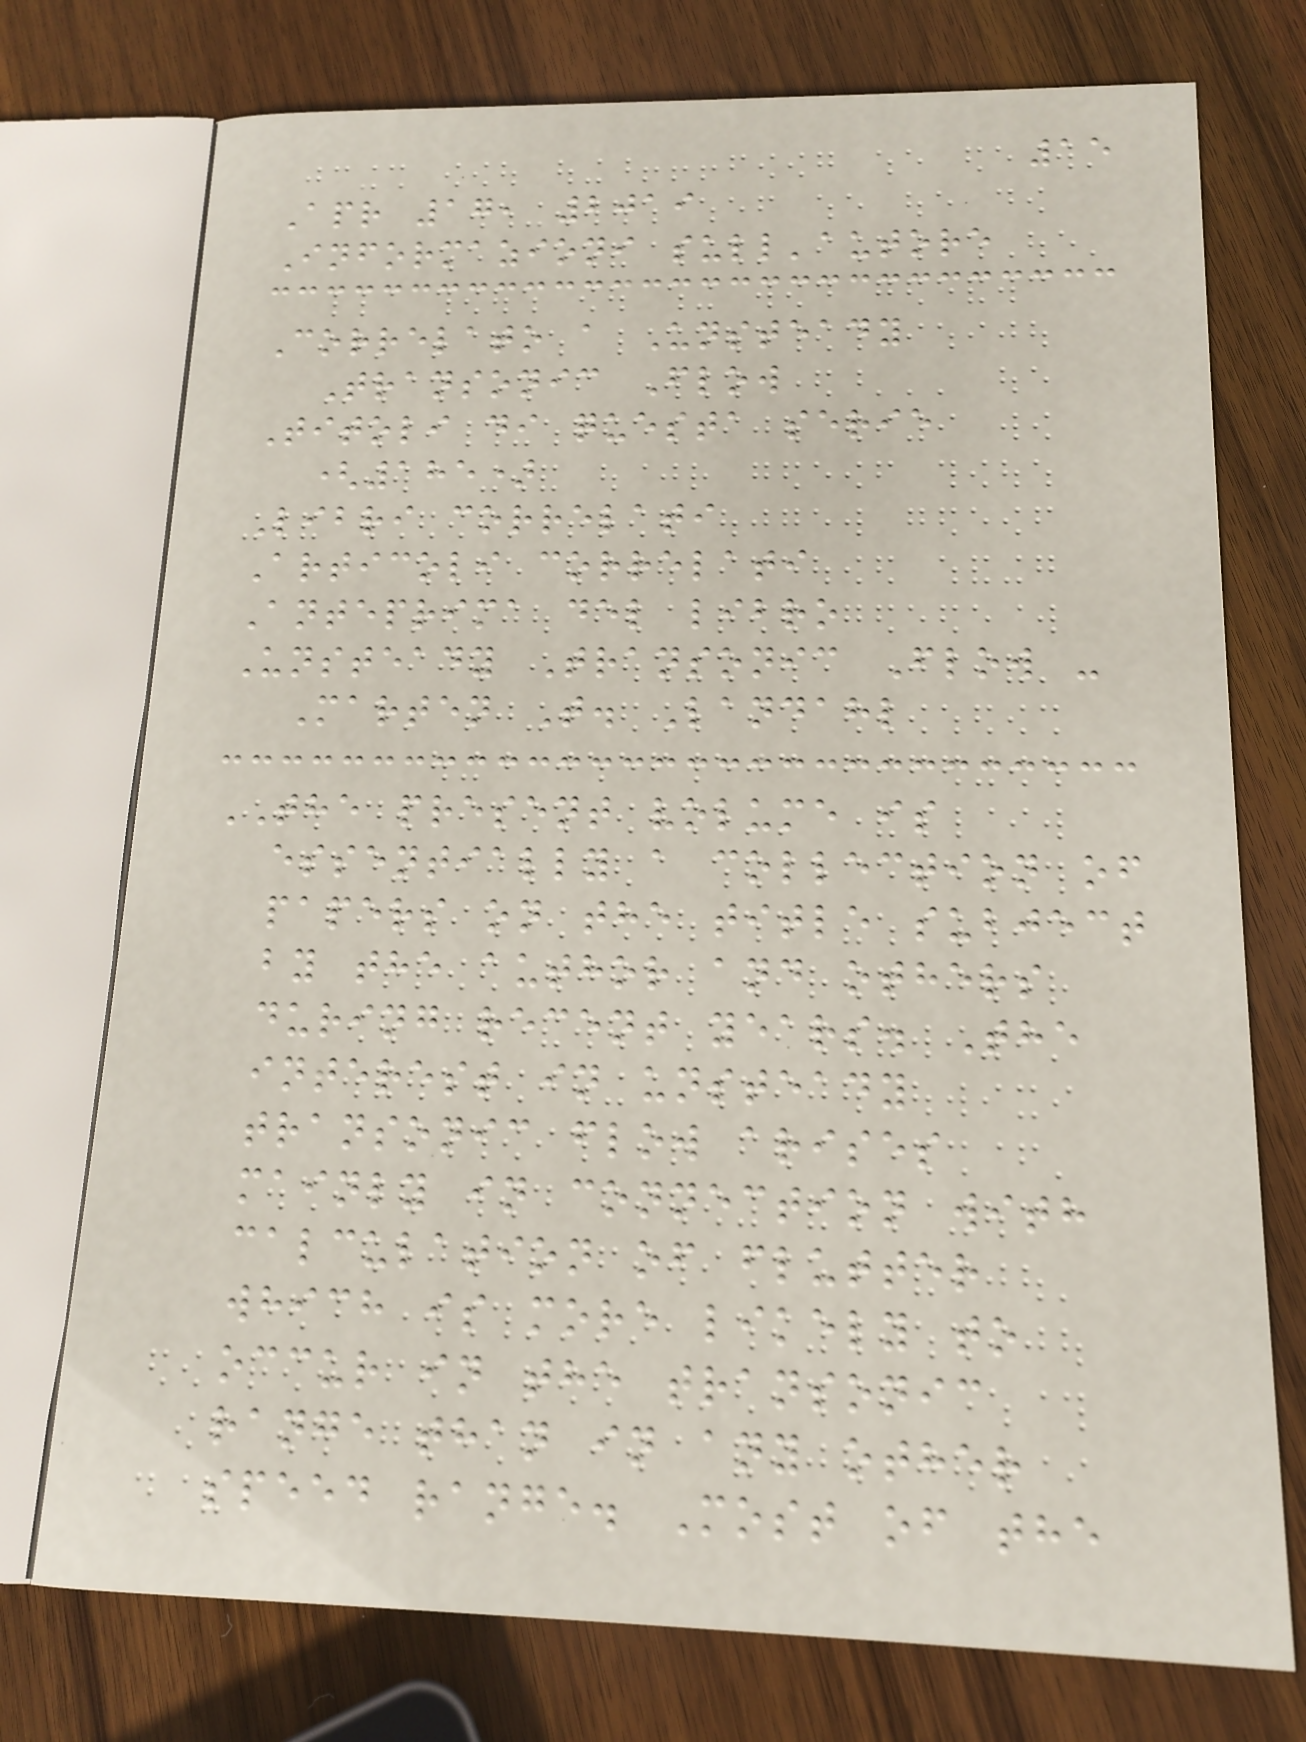15
Apr 17, 2019
Informazioni sull'autore
Correlato a Unsteady
Transonic Flow
Titoli di questa serie
(185)
Libri correlati
Articoli correlati
Anteprima del libro
Unsteady Transonic Flow -
Marten T. Landahl
THE present volume is
essentially a collection of
papers on the title subject
by the author and others
during recent years. The
interest in unsteady
transonic flow arises
mainly in connection with
calculation of flutter
which is more likely to
occur in the transonic
range than in any other
speed range. Most of the
